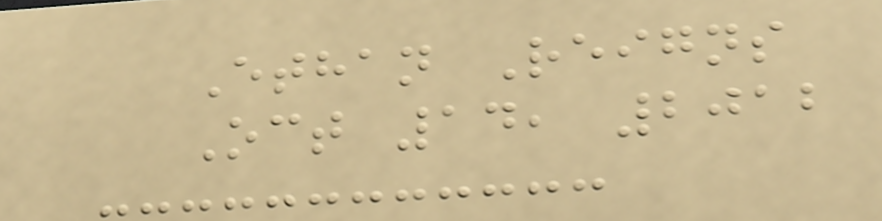Ethan Reigns
Oct 14, 2012
